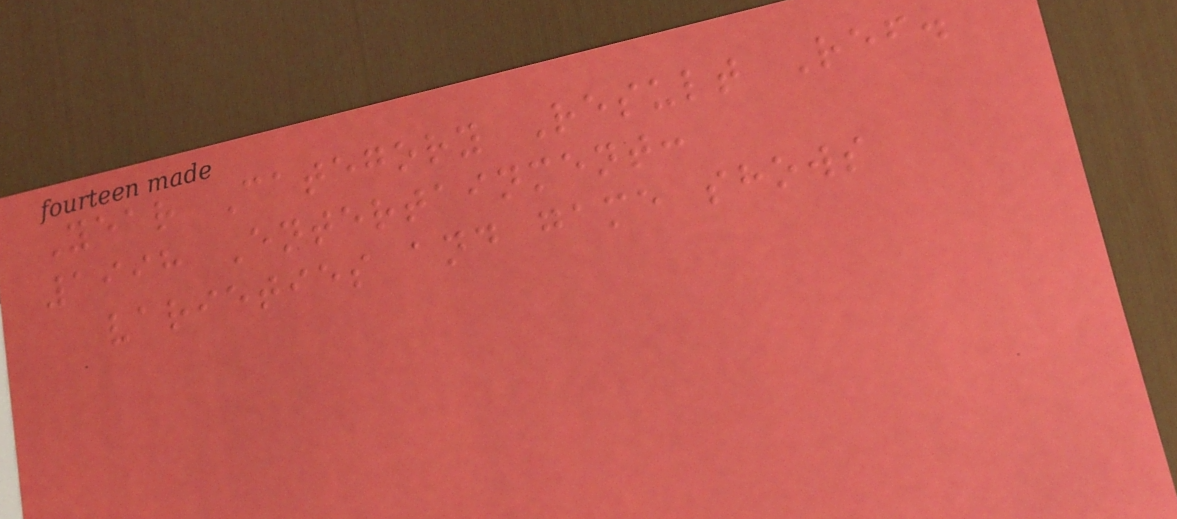Year Category Result Ref.
1998 Entertainment:
varieties and game shows
